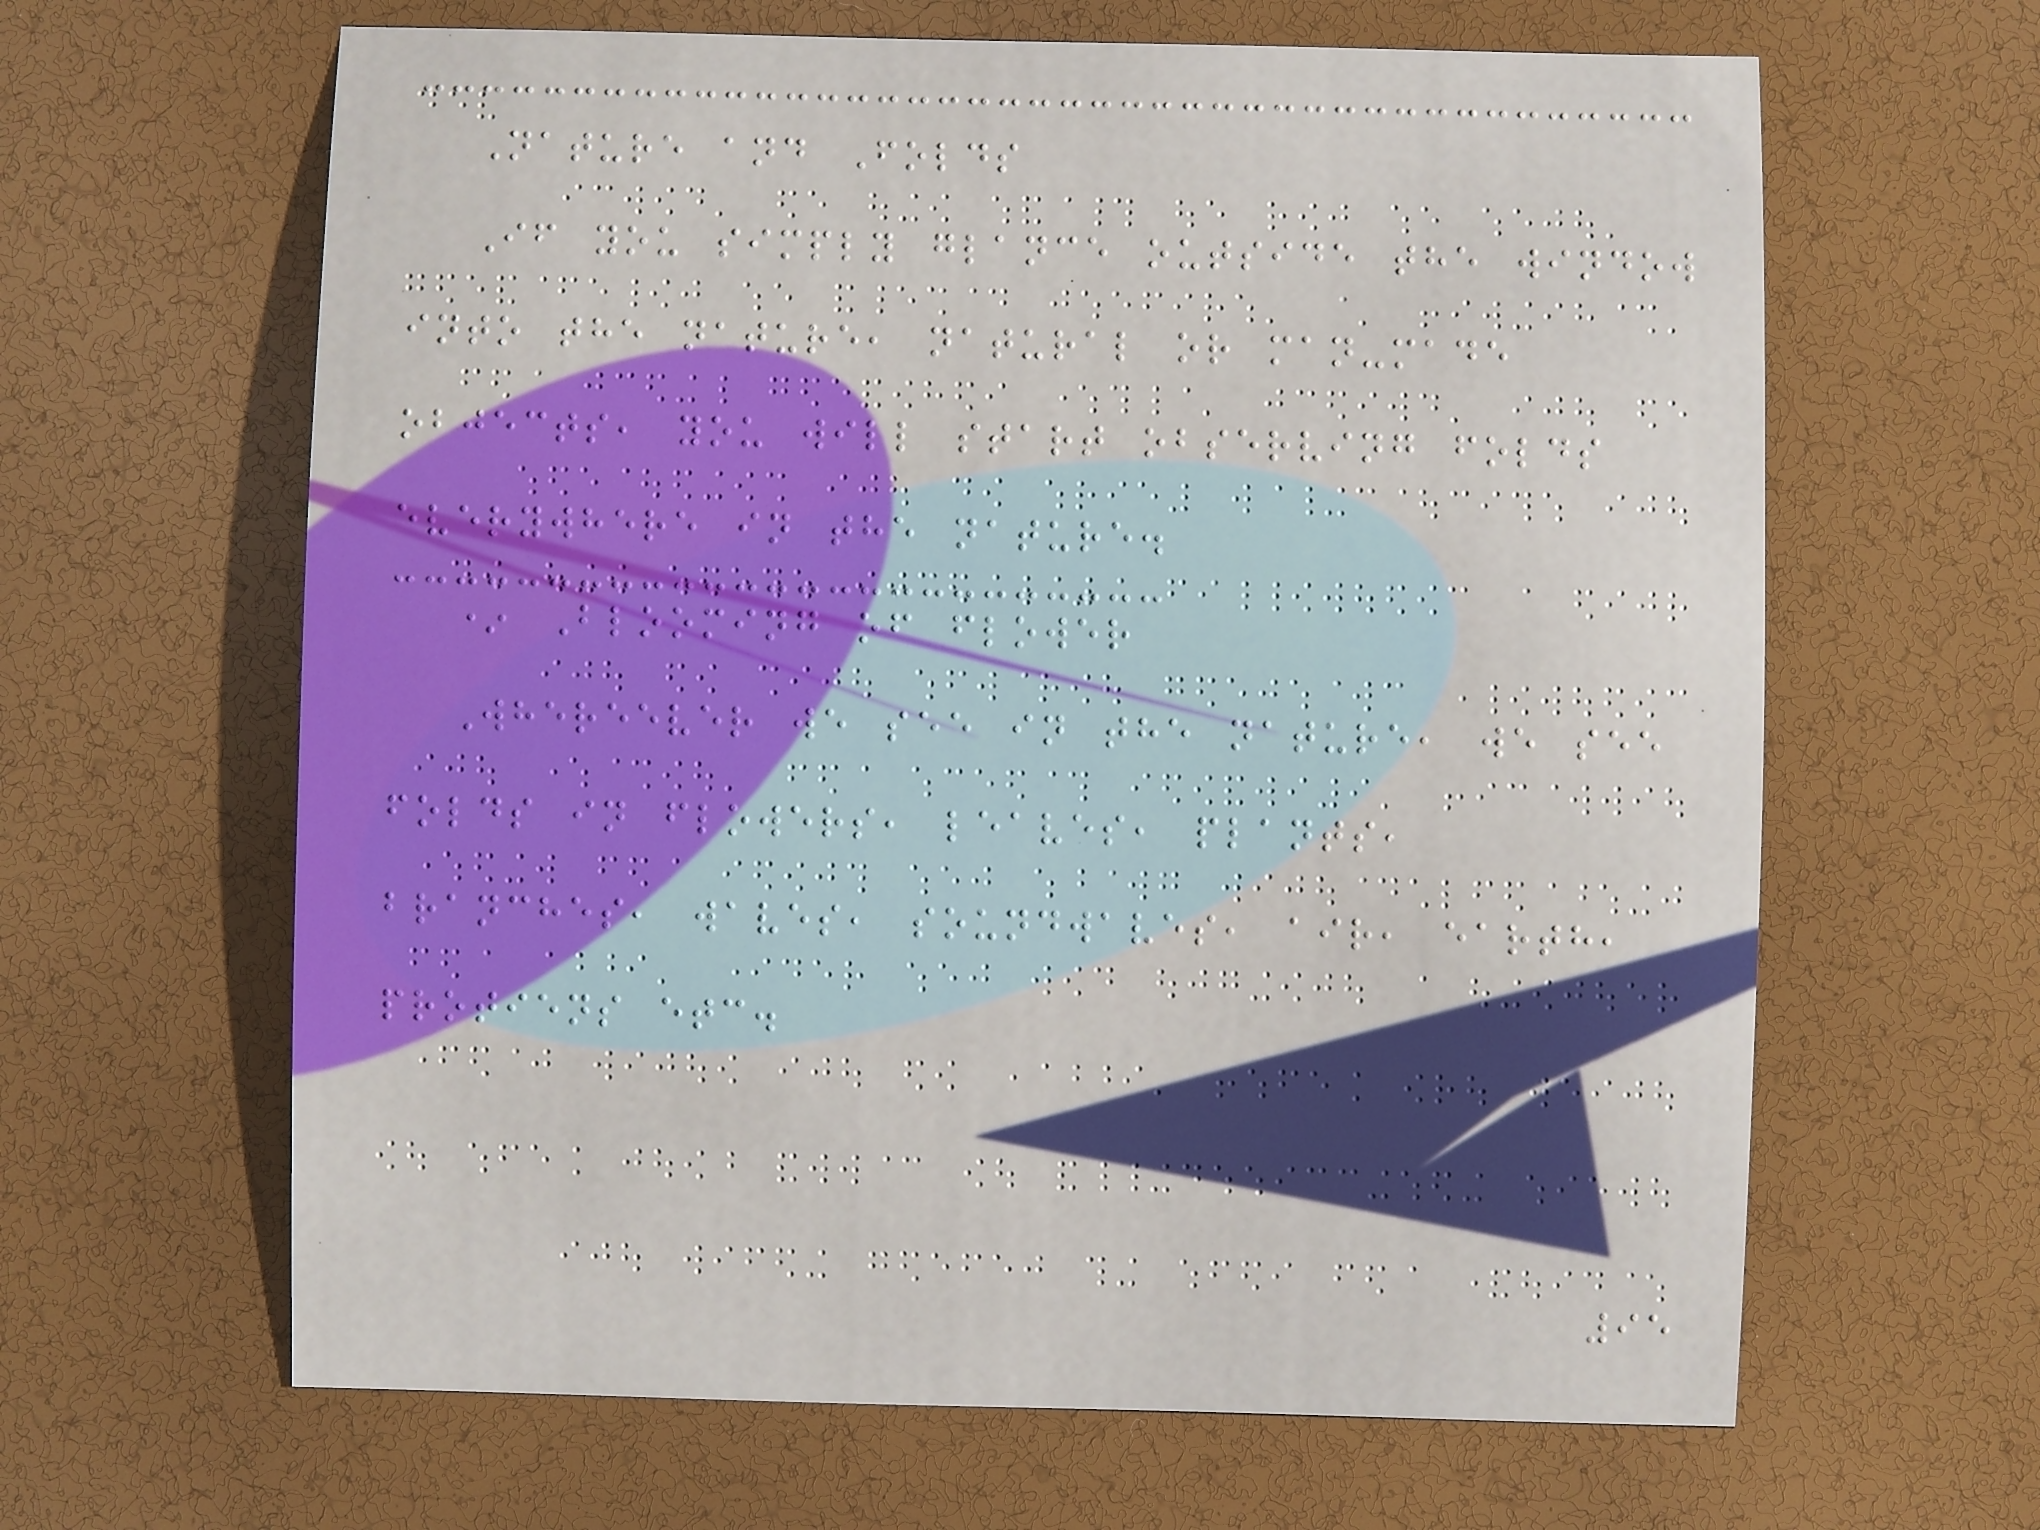Nature and Folds
If you simply glance outside the window
into the nature, natural or man-made
objects, you will start observing folds
everywhere in the nature.
* Blooming of flower
Whereever we see in the nature, we see
folds in flowers, leaves, plants,
branches, waves, soundwaves, air, earth,
protiens etc.
95
